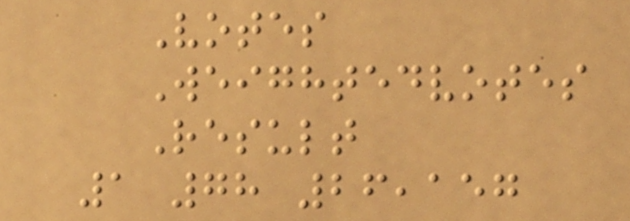Votes
Weightedvotes
Result
1 78 26,157
